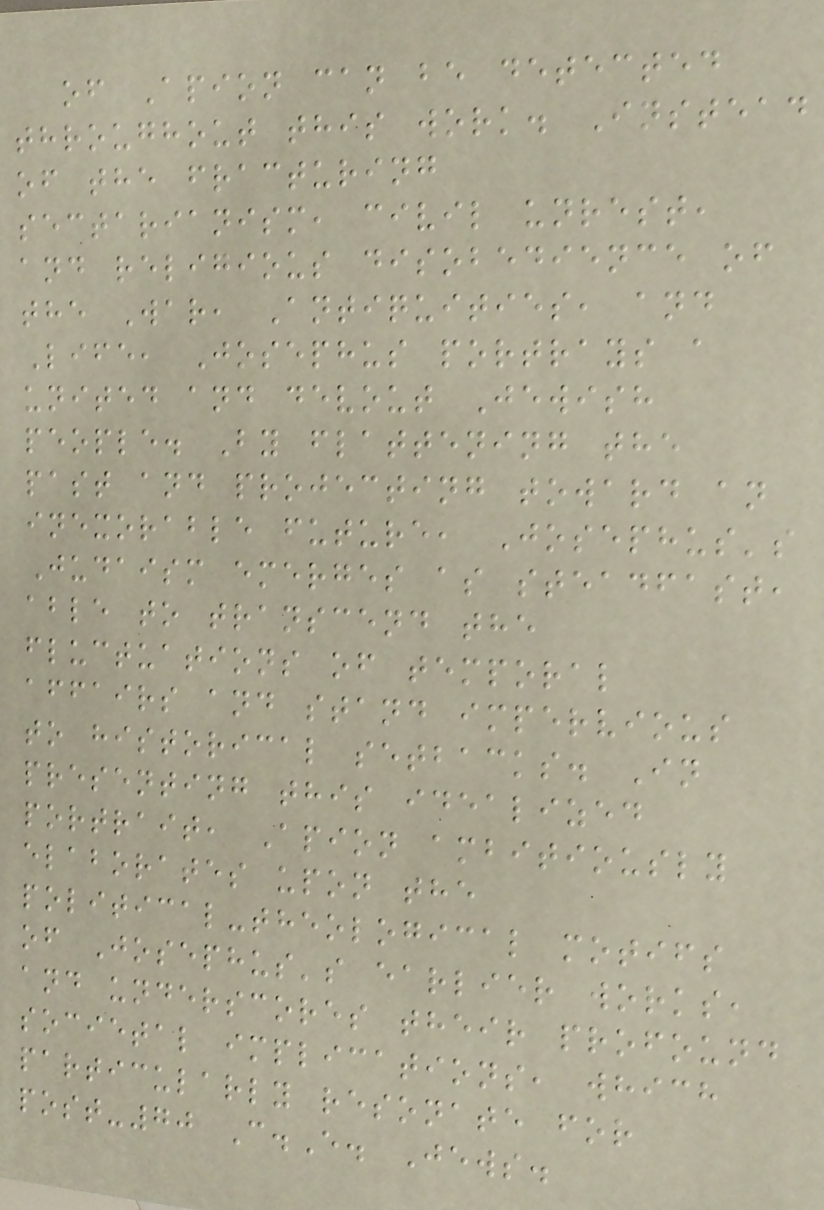of Apion can be detected
throughout this work. Instead
of the fracturing
sectarianism, civil unrest,
and religious disobedience of
the War, Antiquities, and
Life, Josephus portrays a
united and devout Jewish
people. By flattening the
past and projecting toward an
inexorable future, Josephus's
Judaism emerges as steadfast,
able to transcend the
fluctuations of temporal
affairs and stand impervious
to historical setbacks. In
presenting this idealized
portrait, Apion ambitiously
elaborates upon the
political-theological motifs
of Josephus's earlier works,
and underscores their profound
societal implications, which
particularly resonate for
post-70 C.E. Jews.
